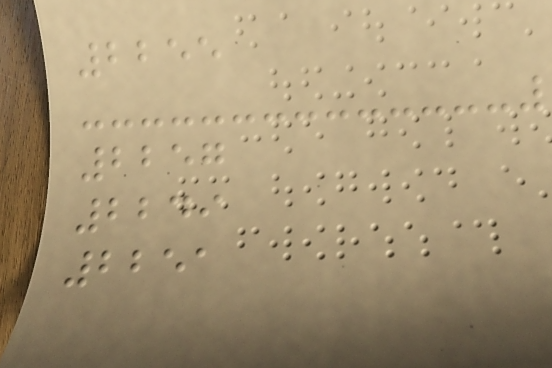2255
2257
2249
2251
